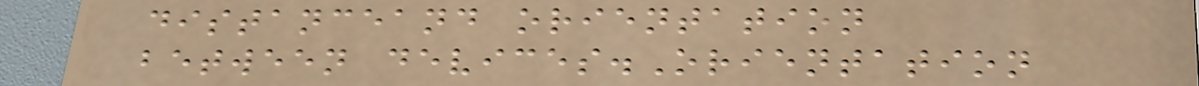distanceand orientation
between devices.Orientation
